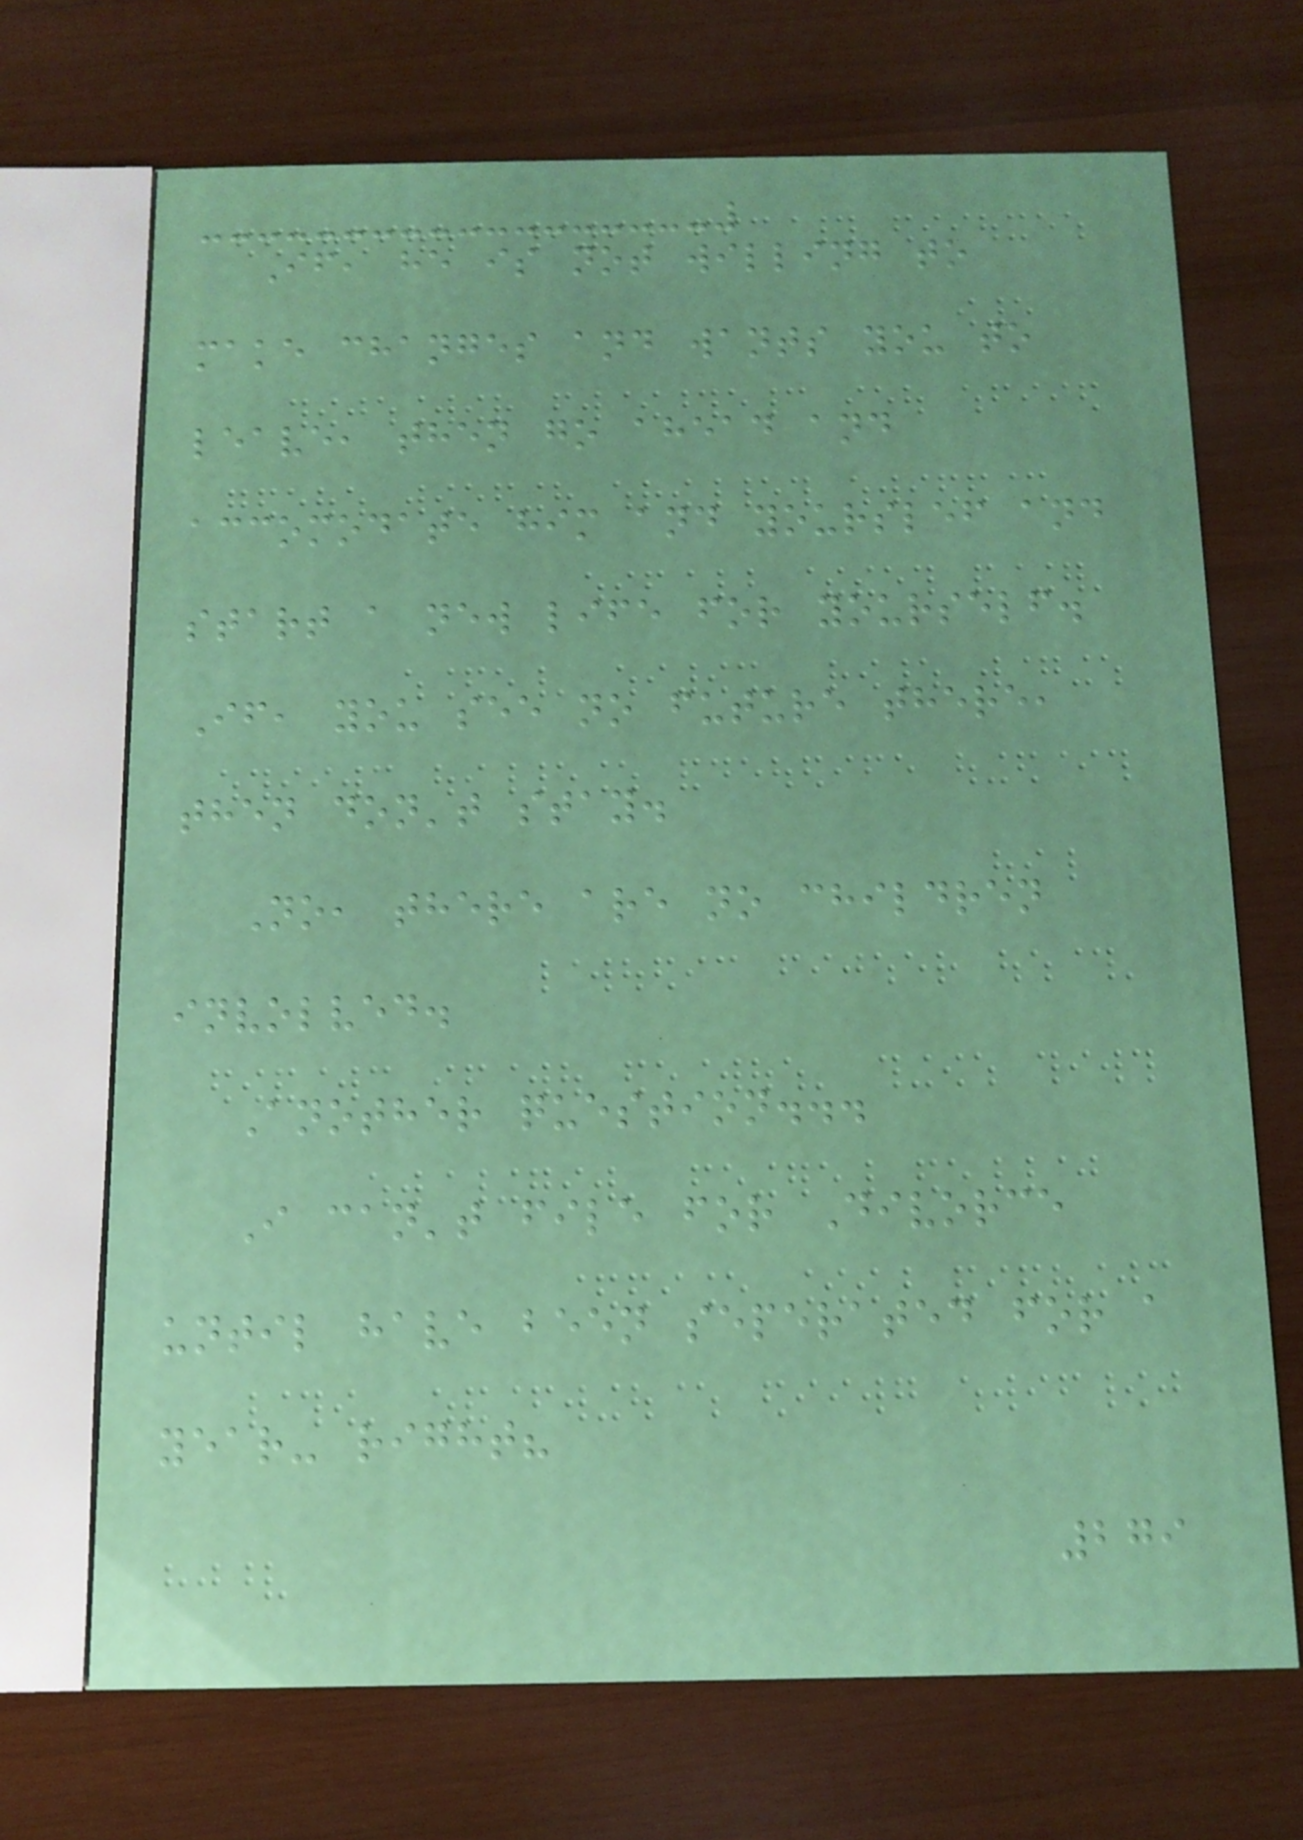If, he is not willing to
make changes and wants you to
leave, then go ahead and
accomodate him and yourslef and
start a new life for yourself.
If, you see no future there,
then don't stay.
No, there are no children
involved.
Another question...
I can't file for Divorce
until have been seperated for a
year- right?
279
